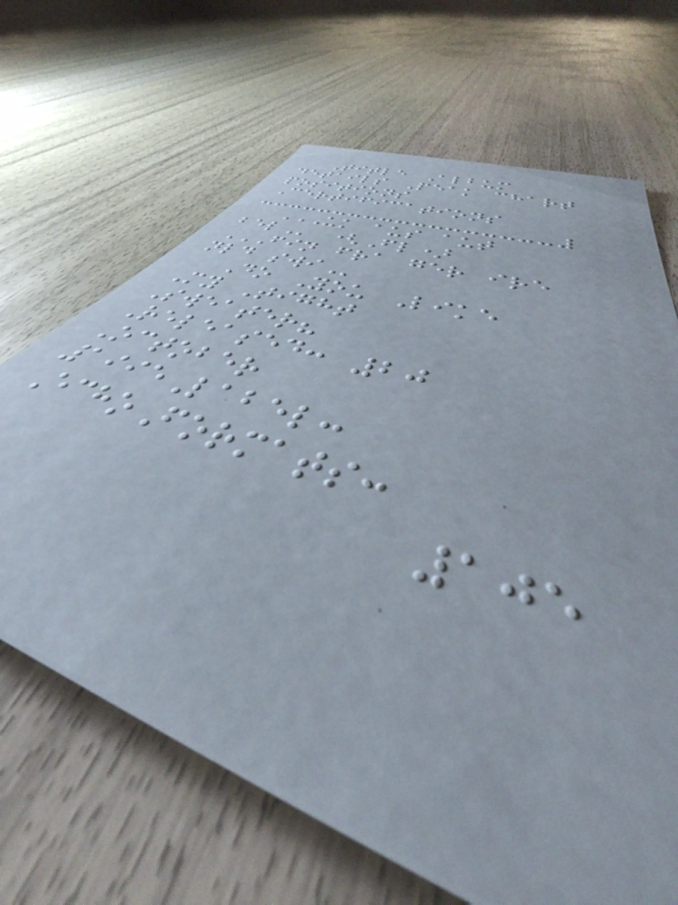Title Album
details Peak chart
positions
Certifications
UK AUS AUT
BEL (Fl)
FIN FRA GER IRE
NLD SWI
Do You Like
My Tight
Sweater?
Released: 20
October
1995Label:
EchoFormats:
105
